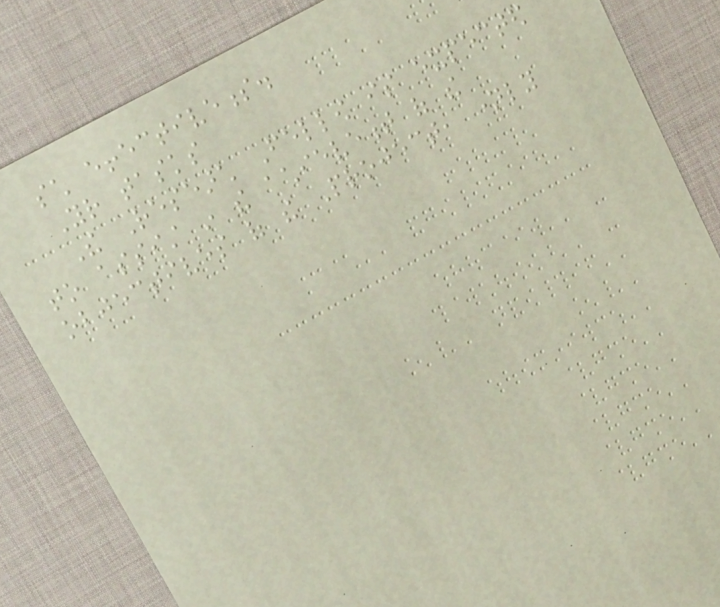such effectiveness.
Your tasks
The Research Fellow is expected
to assist in the achievement of the
objectives of the Project, namely
